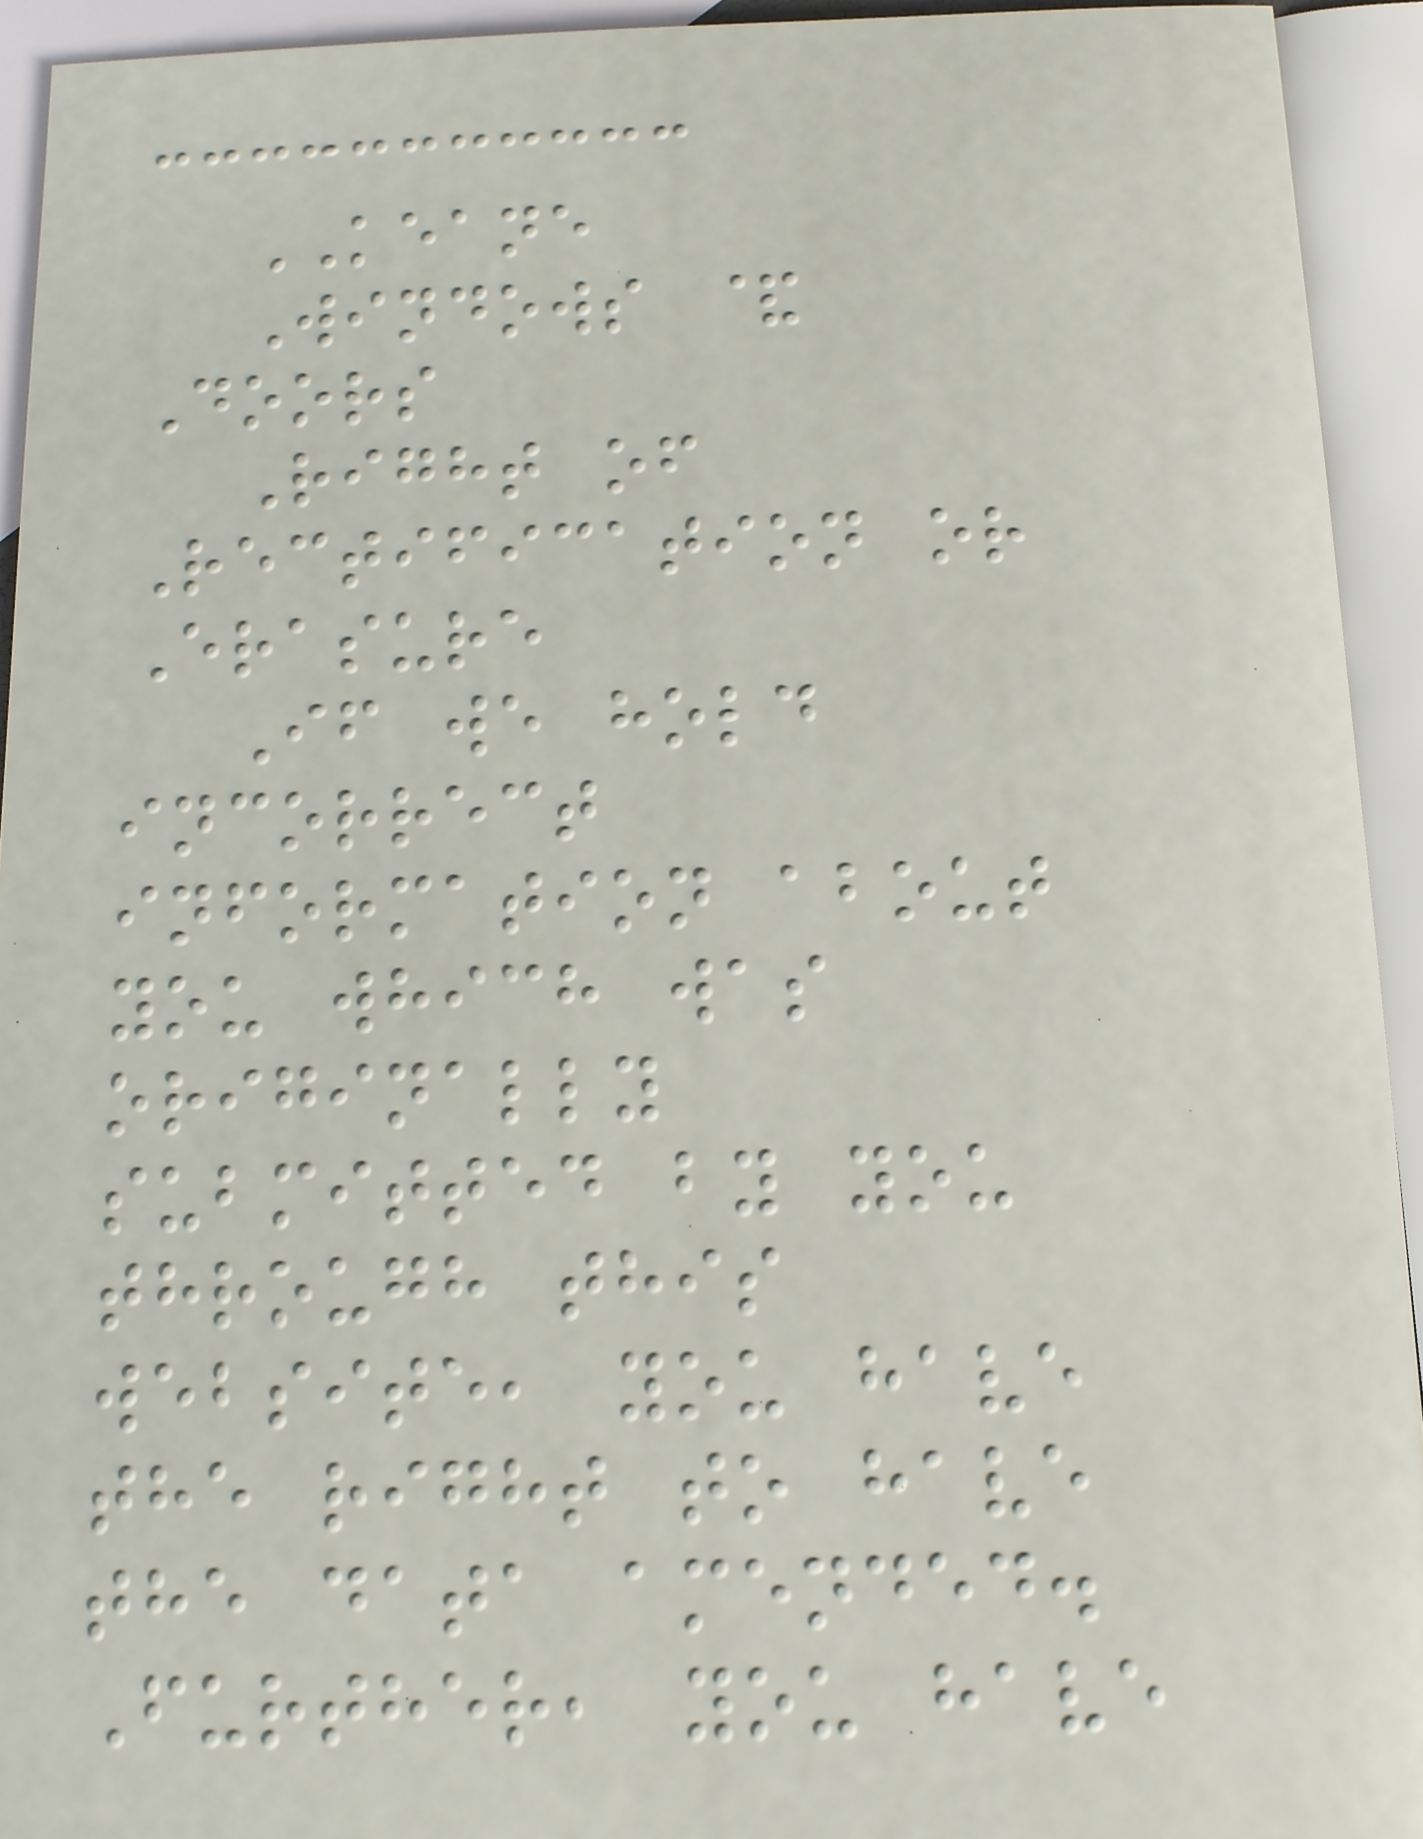KEANE
Windows &
Doors
Right of
Rectification or
Erasure
If we hold
incorrect
information about
you which was
originally
submitted by you
through this
website, you have
the right to have
the data amended.
Further, you have
